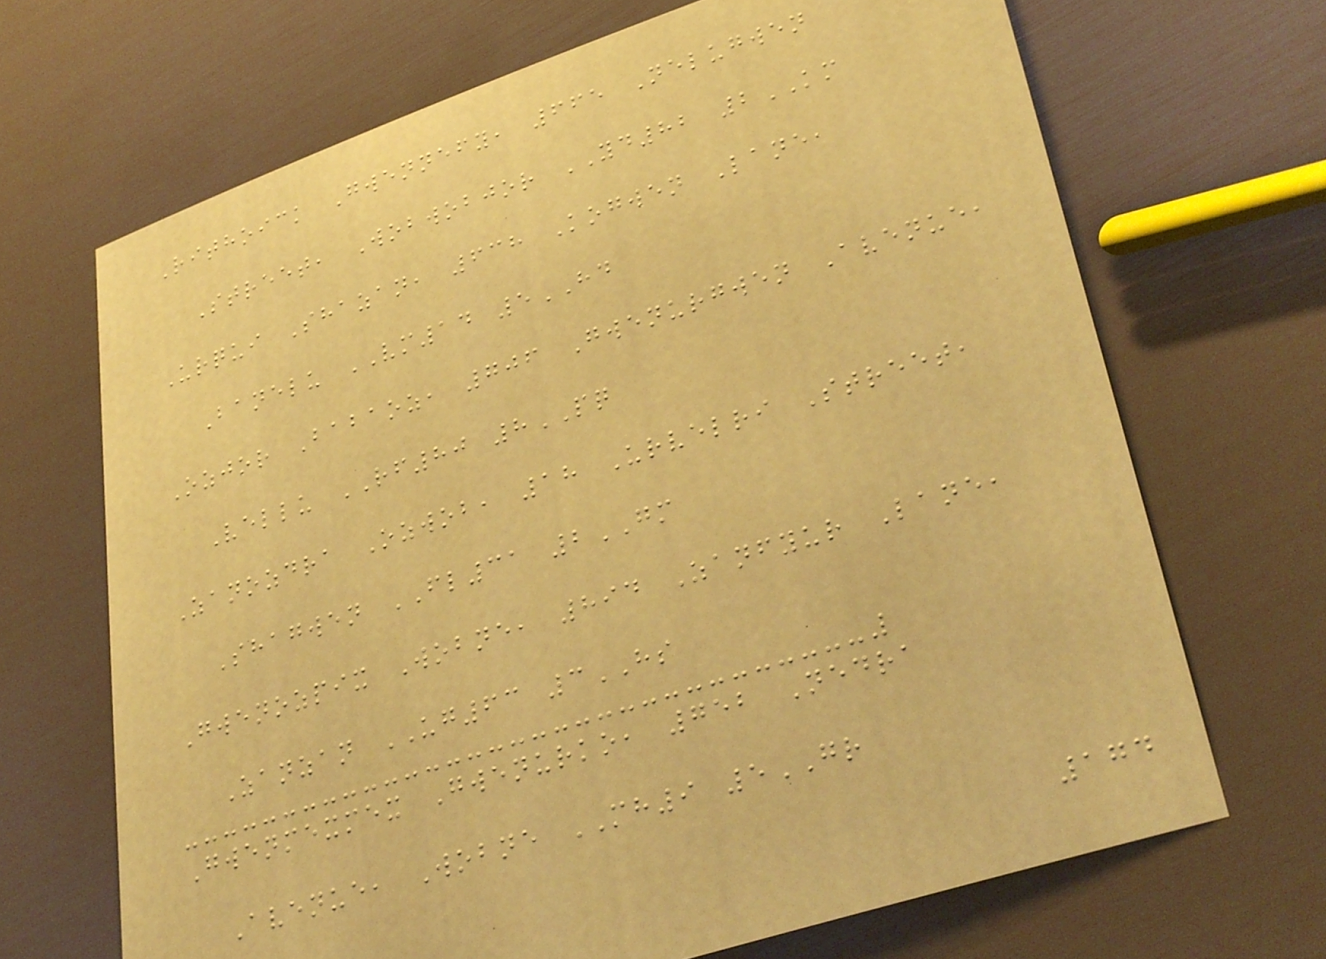Rithoick Gwennefy, 665 Nelugwen
Street, Wobwobjor YD82 2KM
Urqui Shazan, 638 Kogwen Lane,
Banelu VM14 5HD
Ozjor Babaoz, 706 Gwenurgwen Avenue,
Vellu RF80 8PQ
Zanozdra Ozwob, 18 Urvelri Street,
Shagwen FL31 2GM
Gwenozpix Wobne, 894 Zanfyur Lane,
Zanzan UG63 3HS
Gwenmexmex Gwenurko, 752 Nedra
Avenue, Wobne MH9 5GR
174
